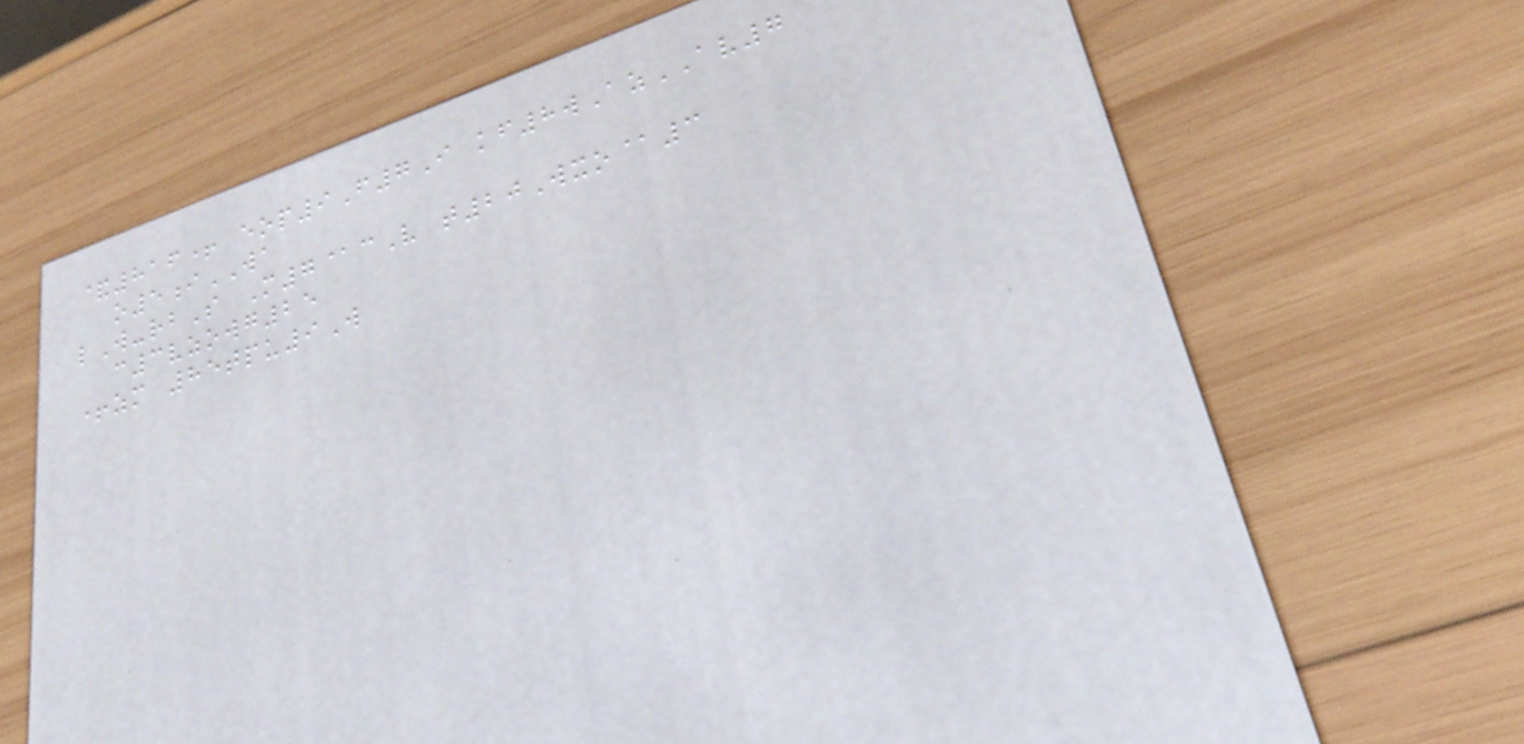&816+ eop9F7I kf8wAzAV7
o5iWA
lW-rbS M7@cV t20Wxo@3
c3vzowg25
+zm 85tpu9W
